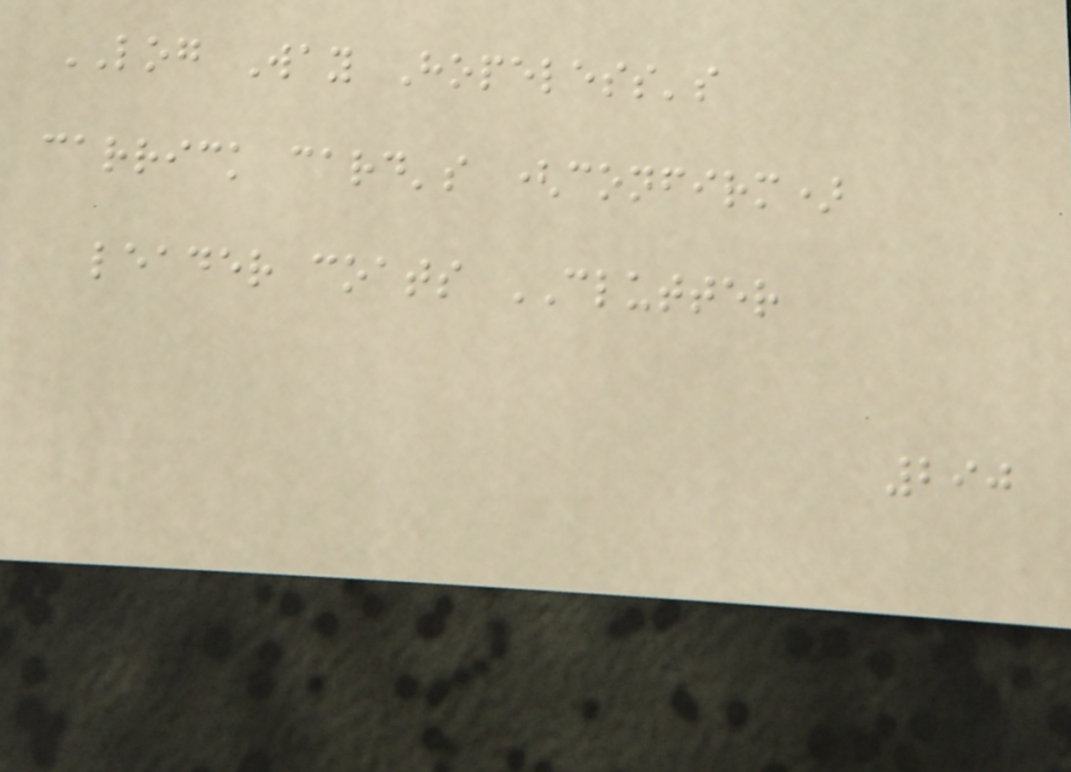LOG Way Hopeless's
carrick card's (confirm)
leader coats CLUTTER
290
